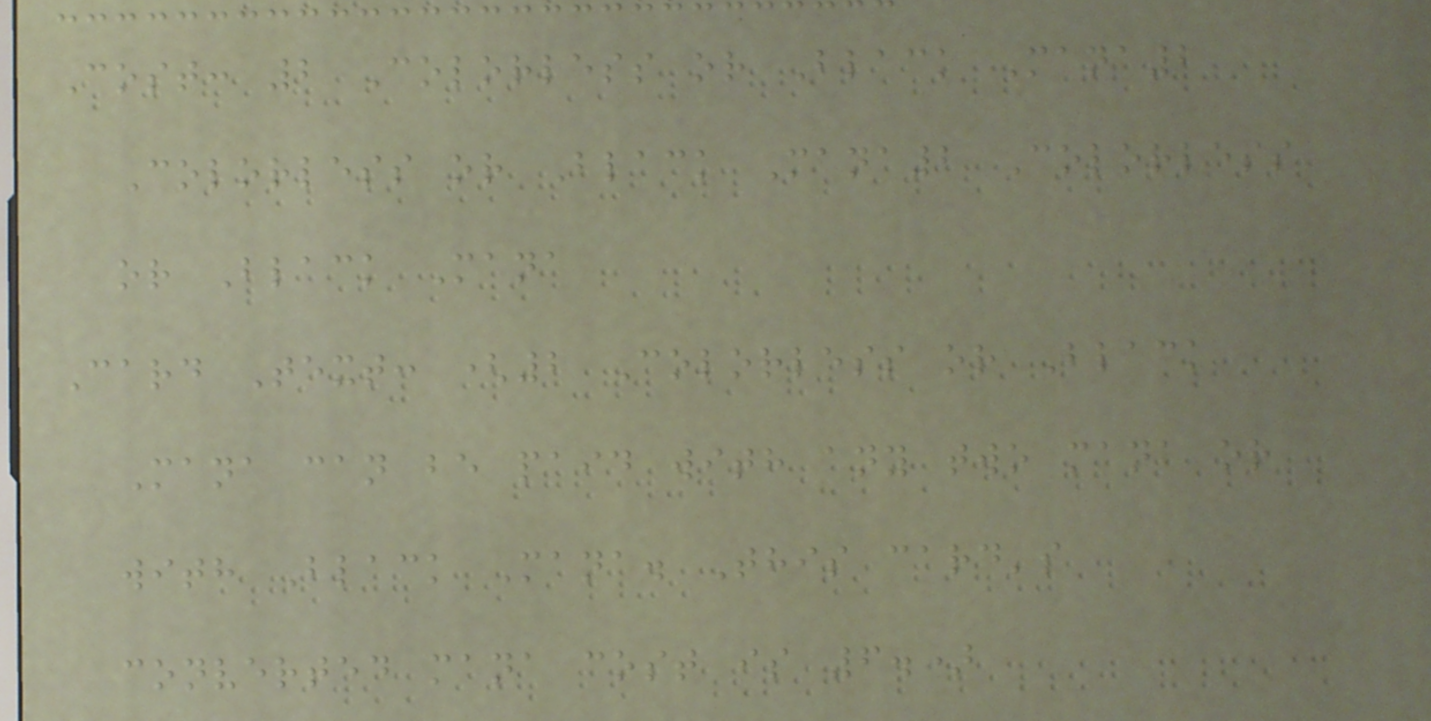Cost: 2 Colorless or Black Mana2
Colorless or Black Mana2 Colorless
or Black Mana
Card Text: (2 Colorless or Black
Mana can be paid with any two mana or
with Black Mana. This card's
converted mana cost is 6.)
